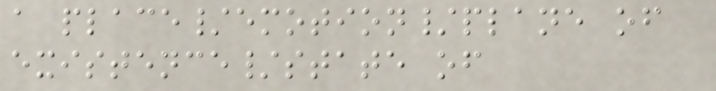a place/emotion/plane of
existence/state of
